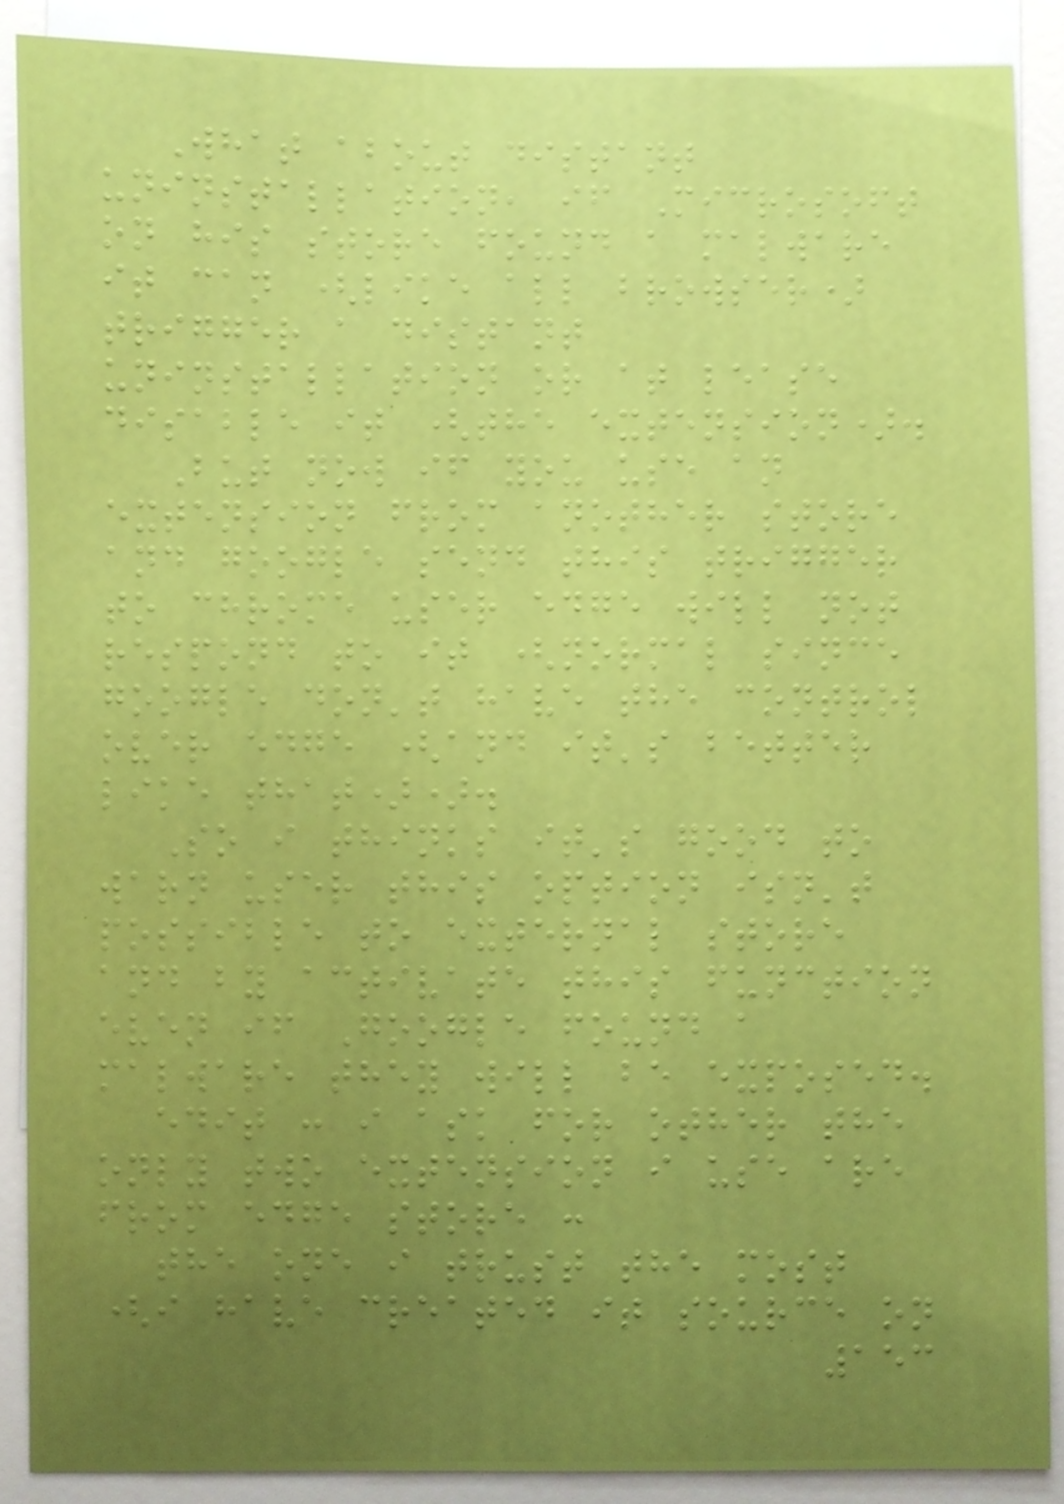What about distant
uninstallation, if Microsoft
on his store found a malware
it can (like all browser)
trigger a distant
uninstallation or at lease
disable it (the extension).
But now if you use an
extension from another store
and google send this trigger
to chrome user edge will not
respond to it (normal since
google don't have the control
over edge (and it's better
like that)).
So i thinks it's good to
warn user this option isn't
possible to external store
and by activate this function
even if Google found a
malware they will be exposed.
edit : i ask for other the
only two extension i use are
from edge store :
the one i trust the most
(i have created it source on
153
